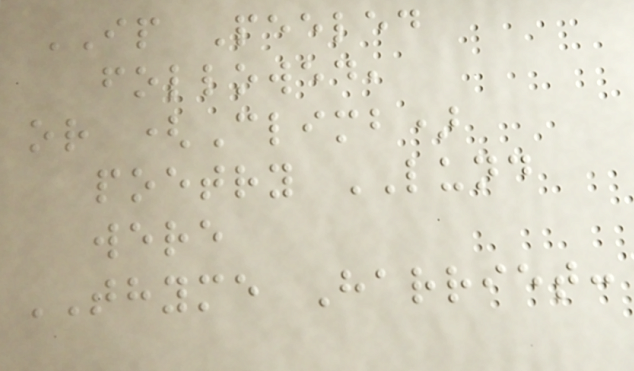IP Peeled
followed,
or (Climb)
poetry LUND
were
THYME Harriet:
